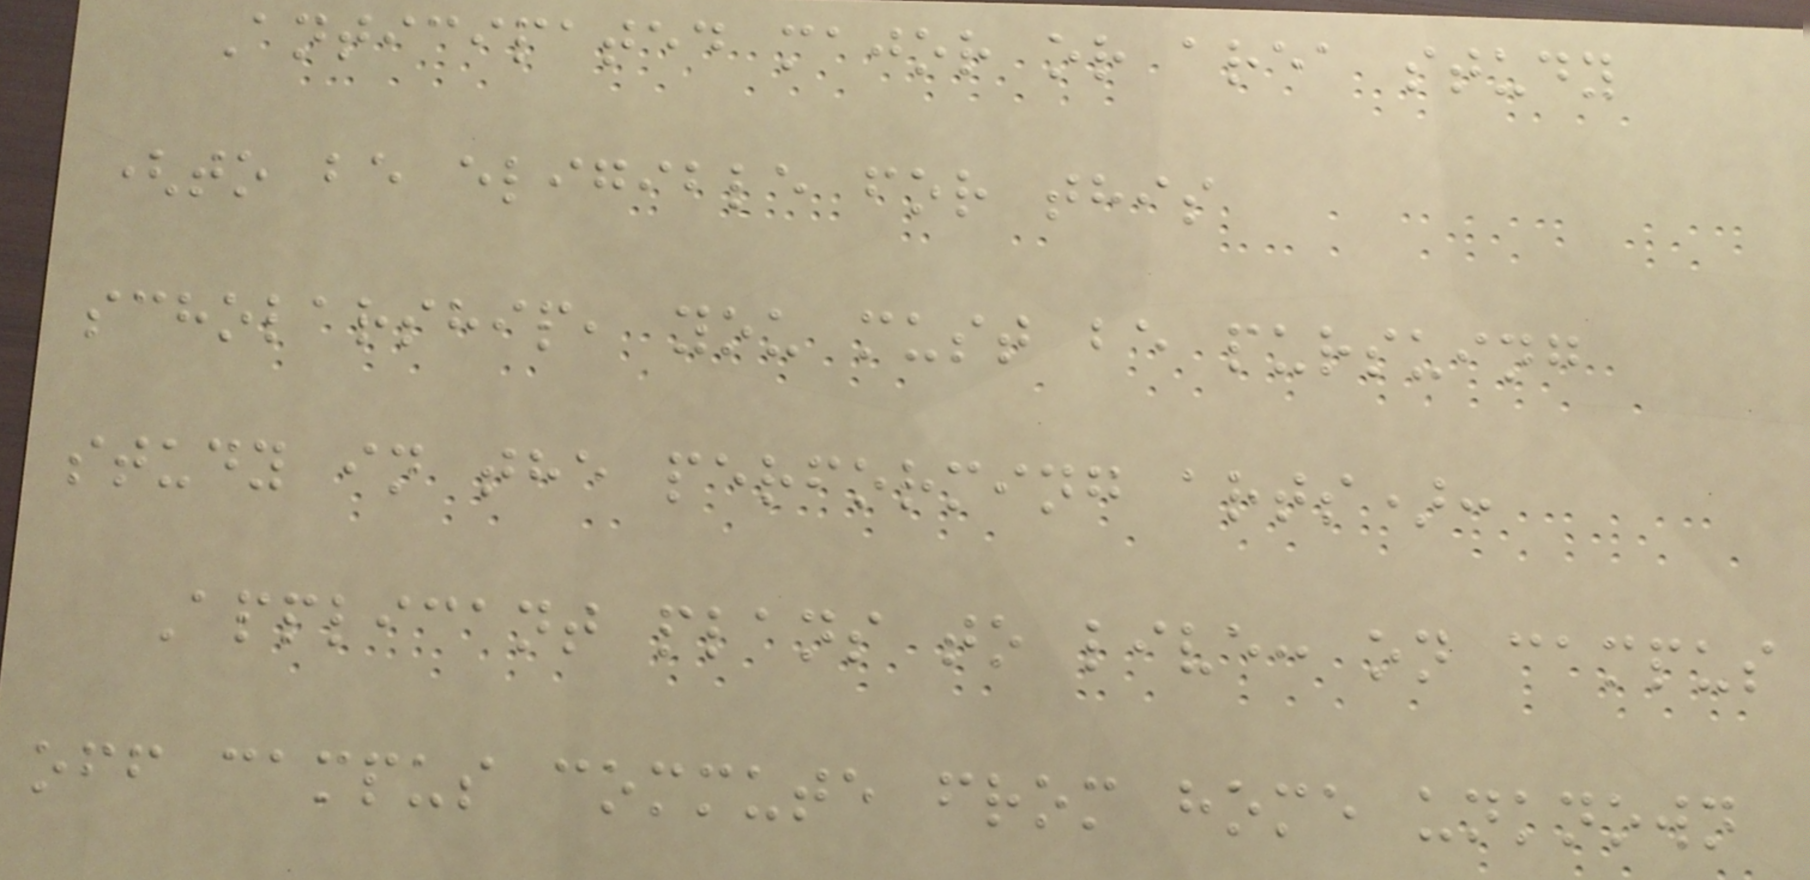Anticipated major or area study
(to be eligible for this
scholarship, you must be pursuing
study in the performing arts):
Applicant plans to live: on campus
off campus commute from home unknown
